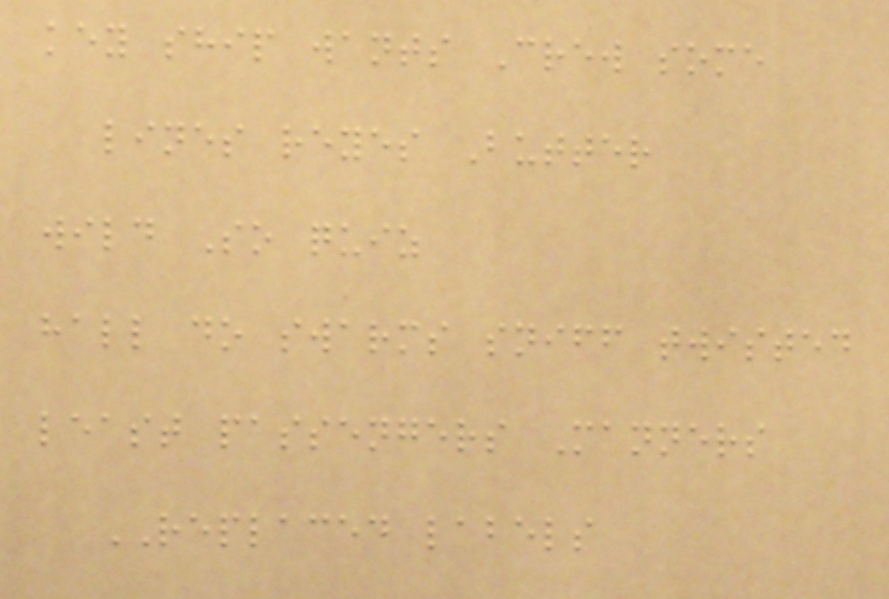key ship wants Crew some
lines reyes Butter
wild So quiz
hall do swarms sniff twisted
least passengers Manners
REPLACED labels
